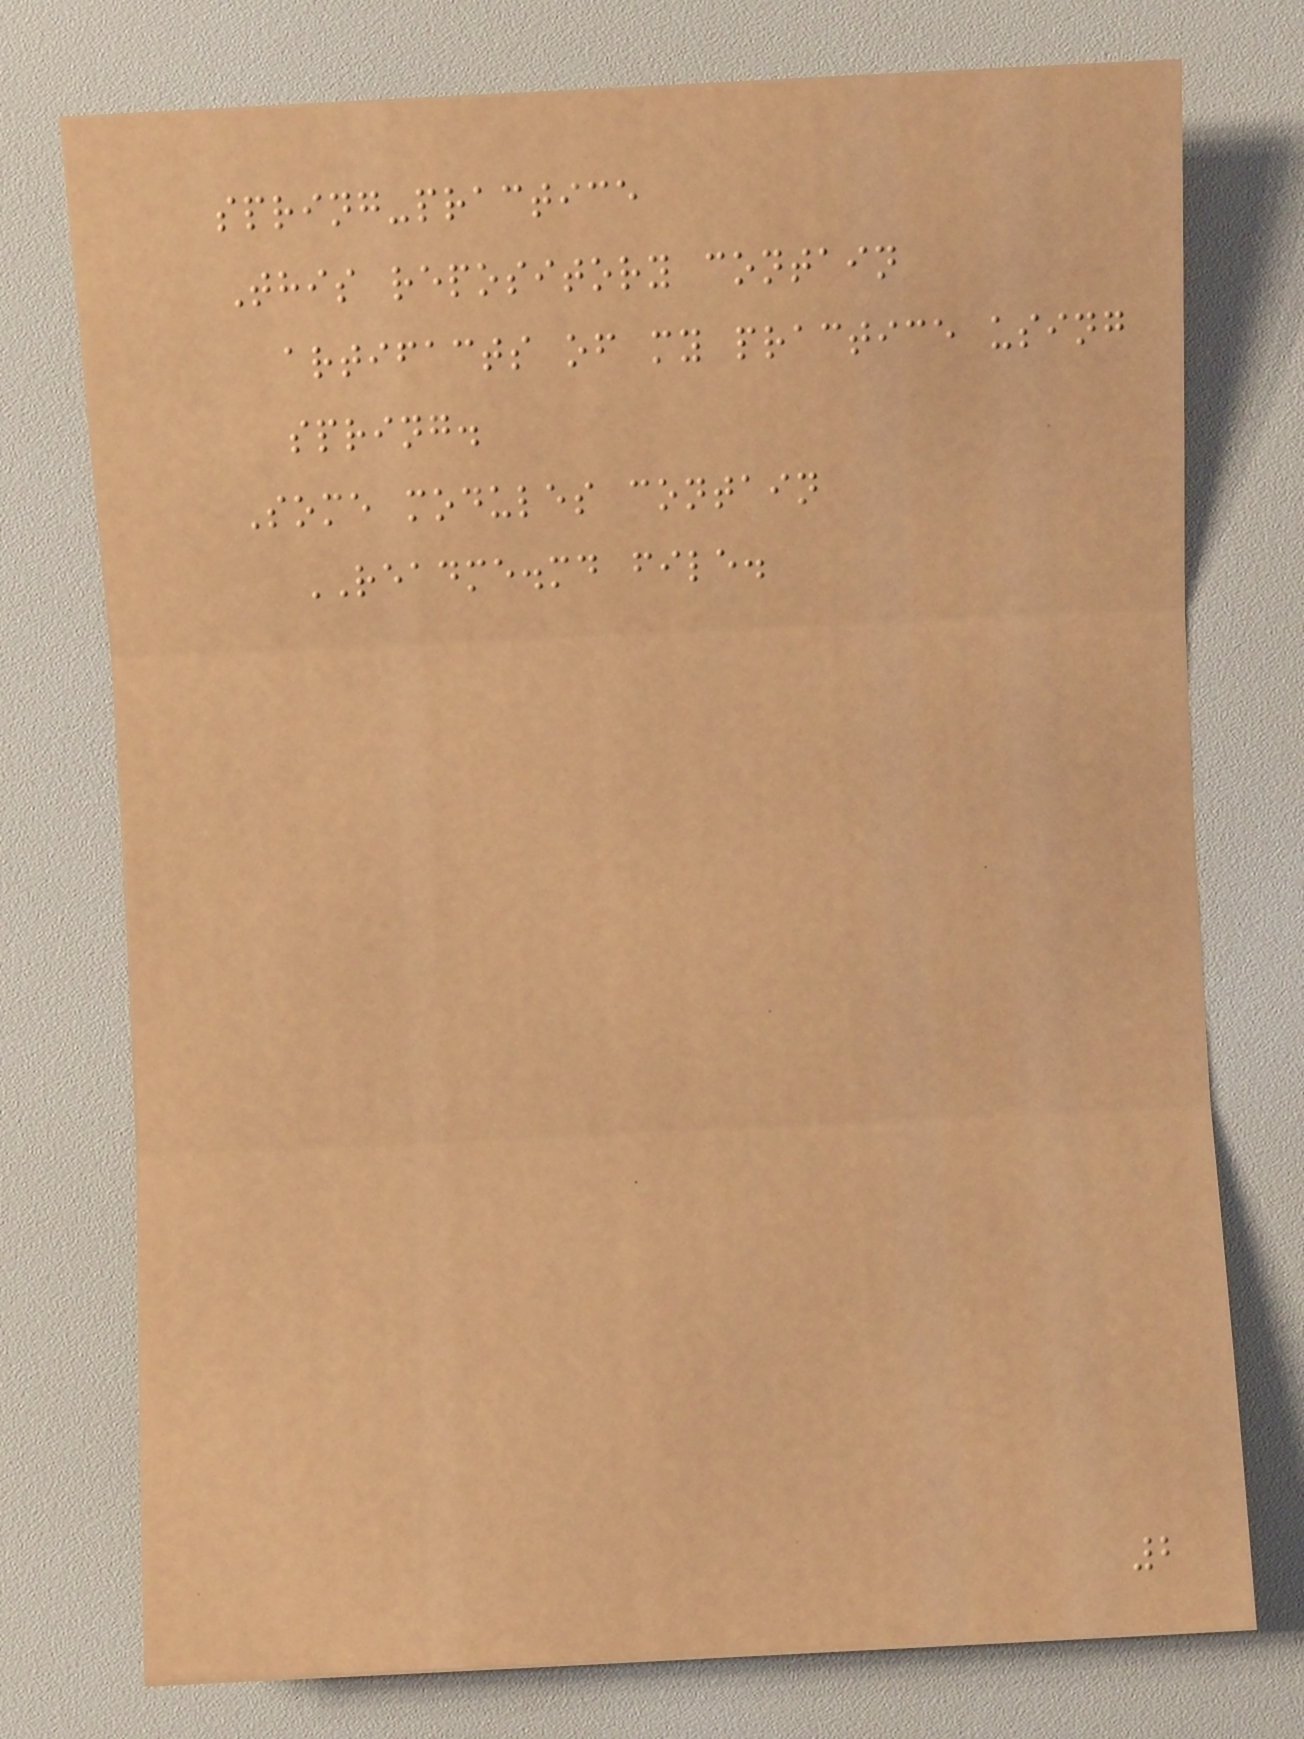spring-practice
This repository contain
artifacts of my practice using
spring.
Some modules contain
README.md file.
2
